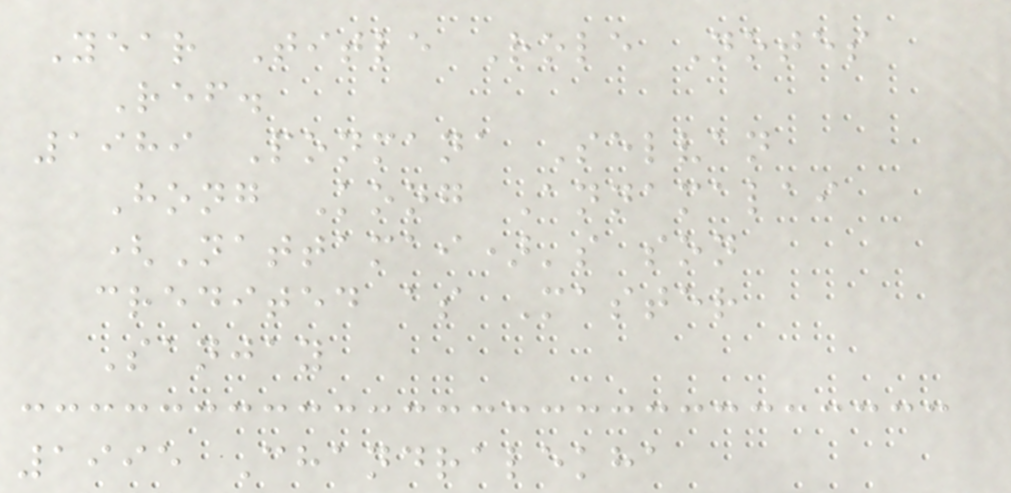Year Title Role Notes
Ref.
1989 Ponmana Selvan
Hong Kong Annamalai
(Nattamai)'s son
credited as Master
Sanjay
1995 Chandralekha
